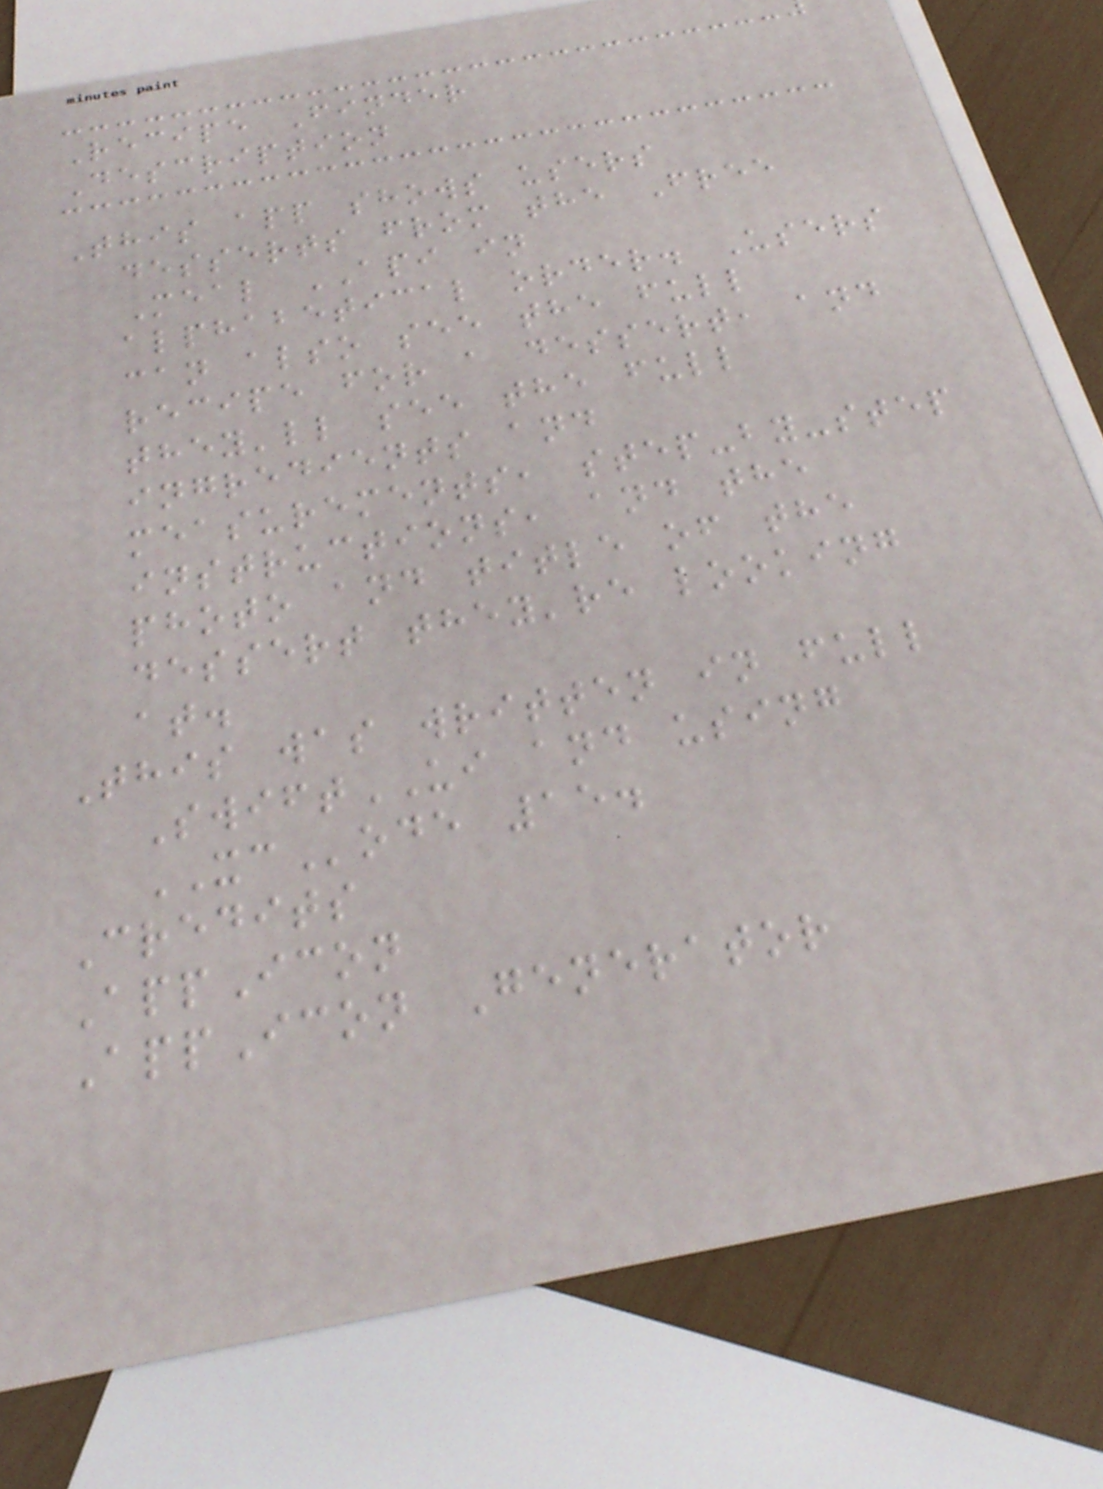Recipe Finder
Description
This app shows users
desserts from the Free
Meal API in
alphabetical order. Users
can also see the full
recipe for a dessert, and
they'll see the full
ingredients and
measurements, step-by-step
instructions, and the
photo and title of the
dessert they're looking
at.
This was written in full
SwiftUI and using
XCode 15.
Credits
AppIcon
AppIcon Generator
